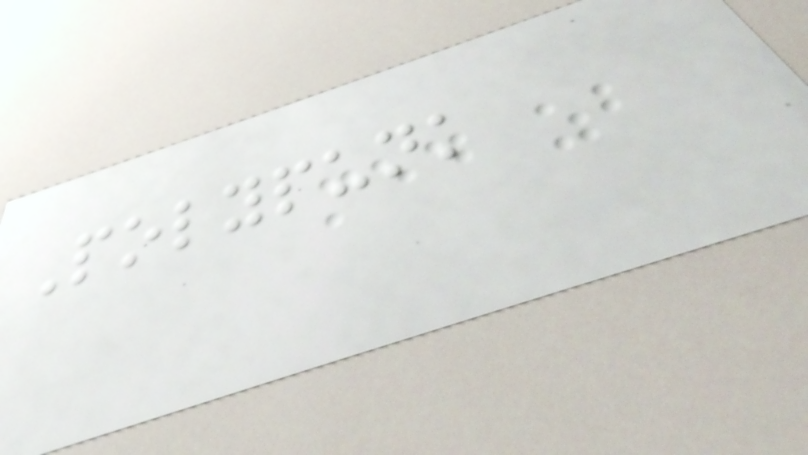Polypunk
